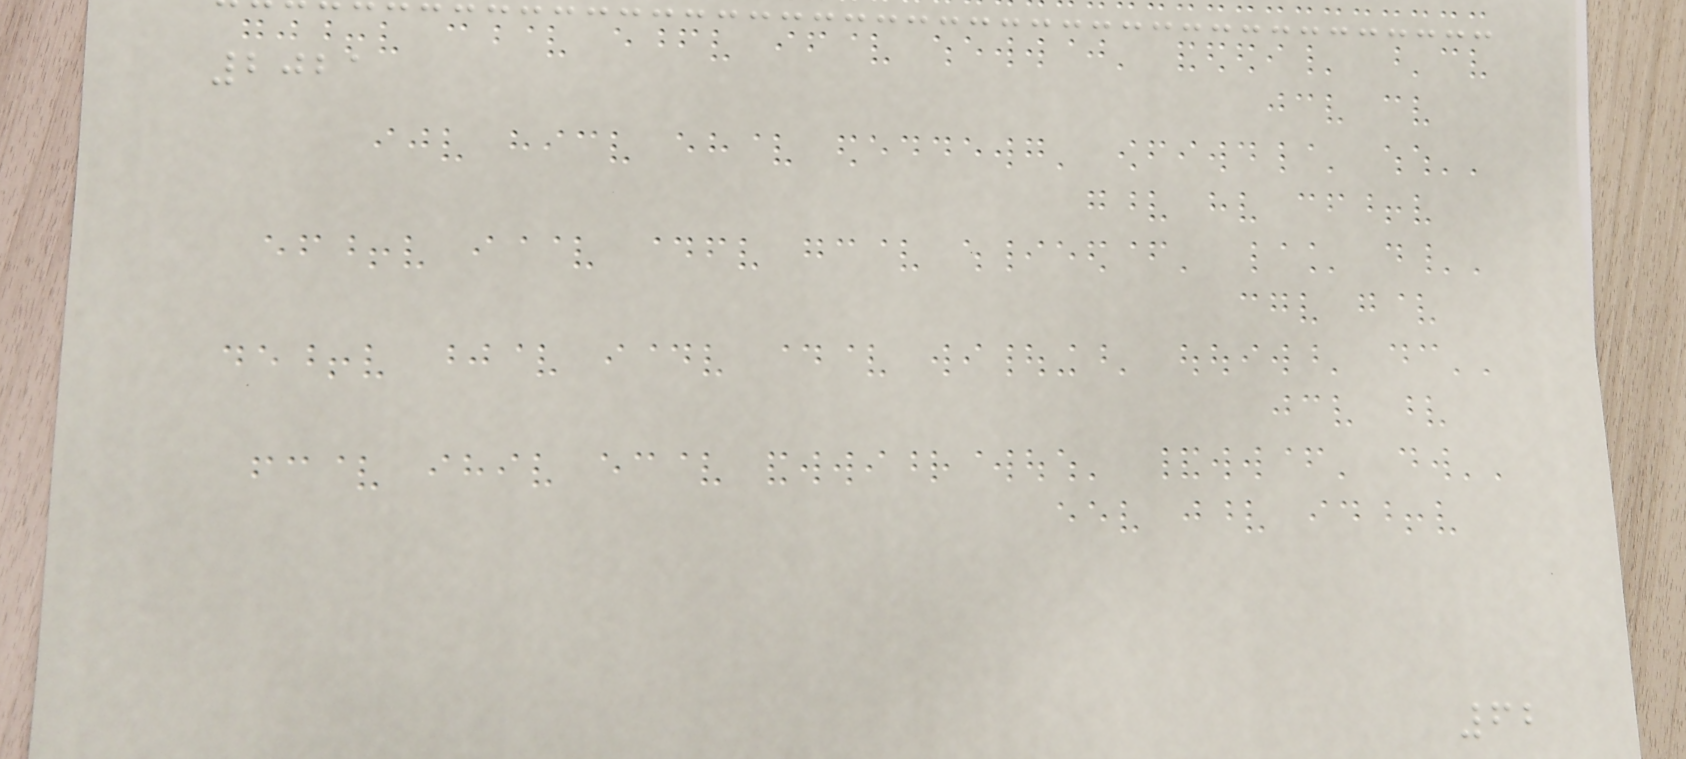2021
62
